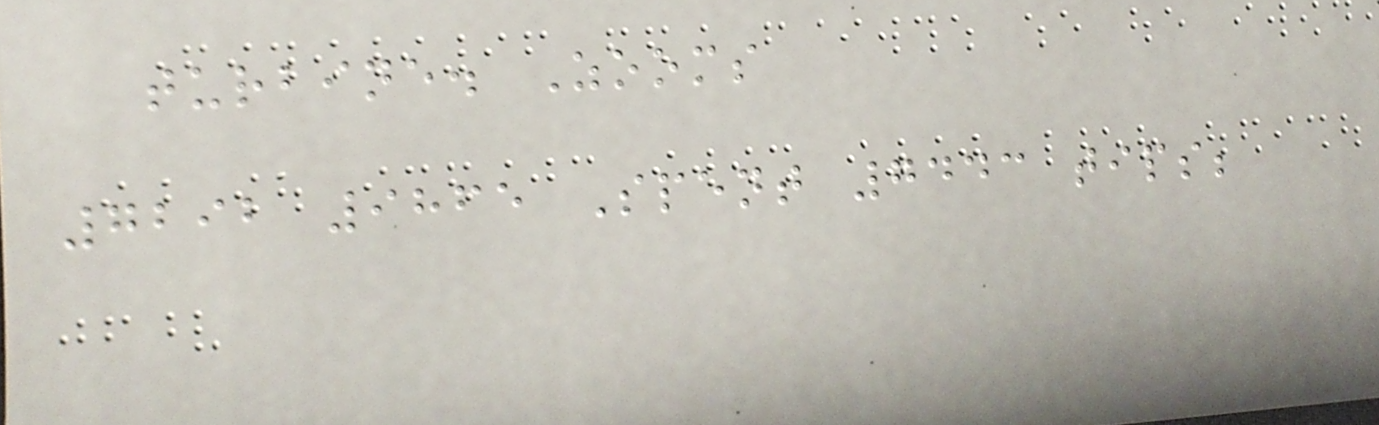turbine. Zooms
7292 9865 Spent 7443 tips;
